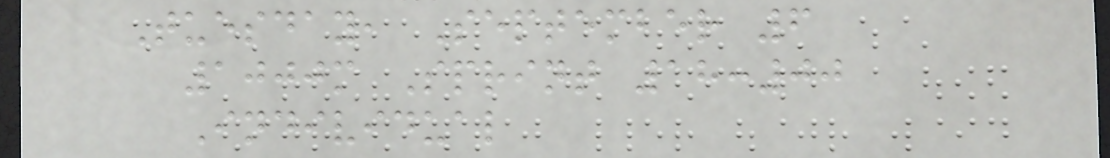Tuesday, September 6
1000m Sprint 18:00
Individual
